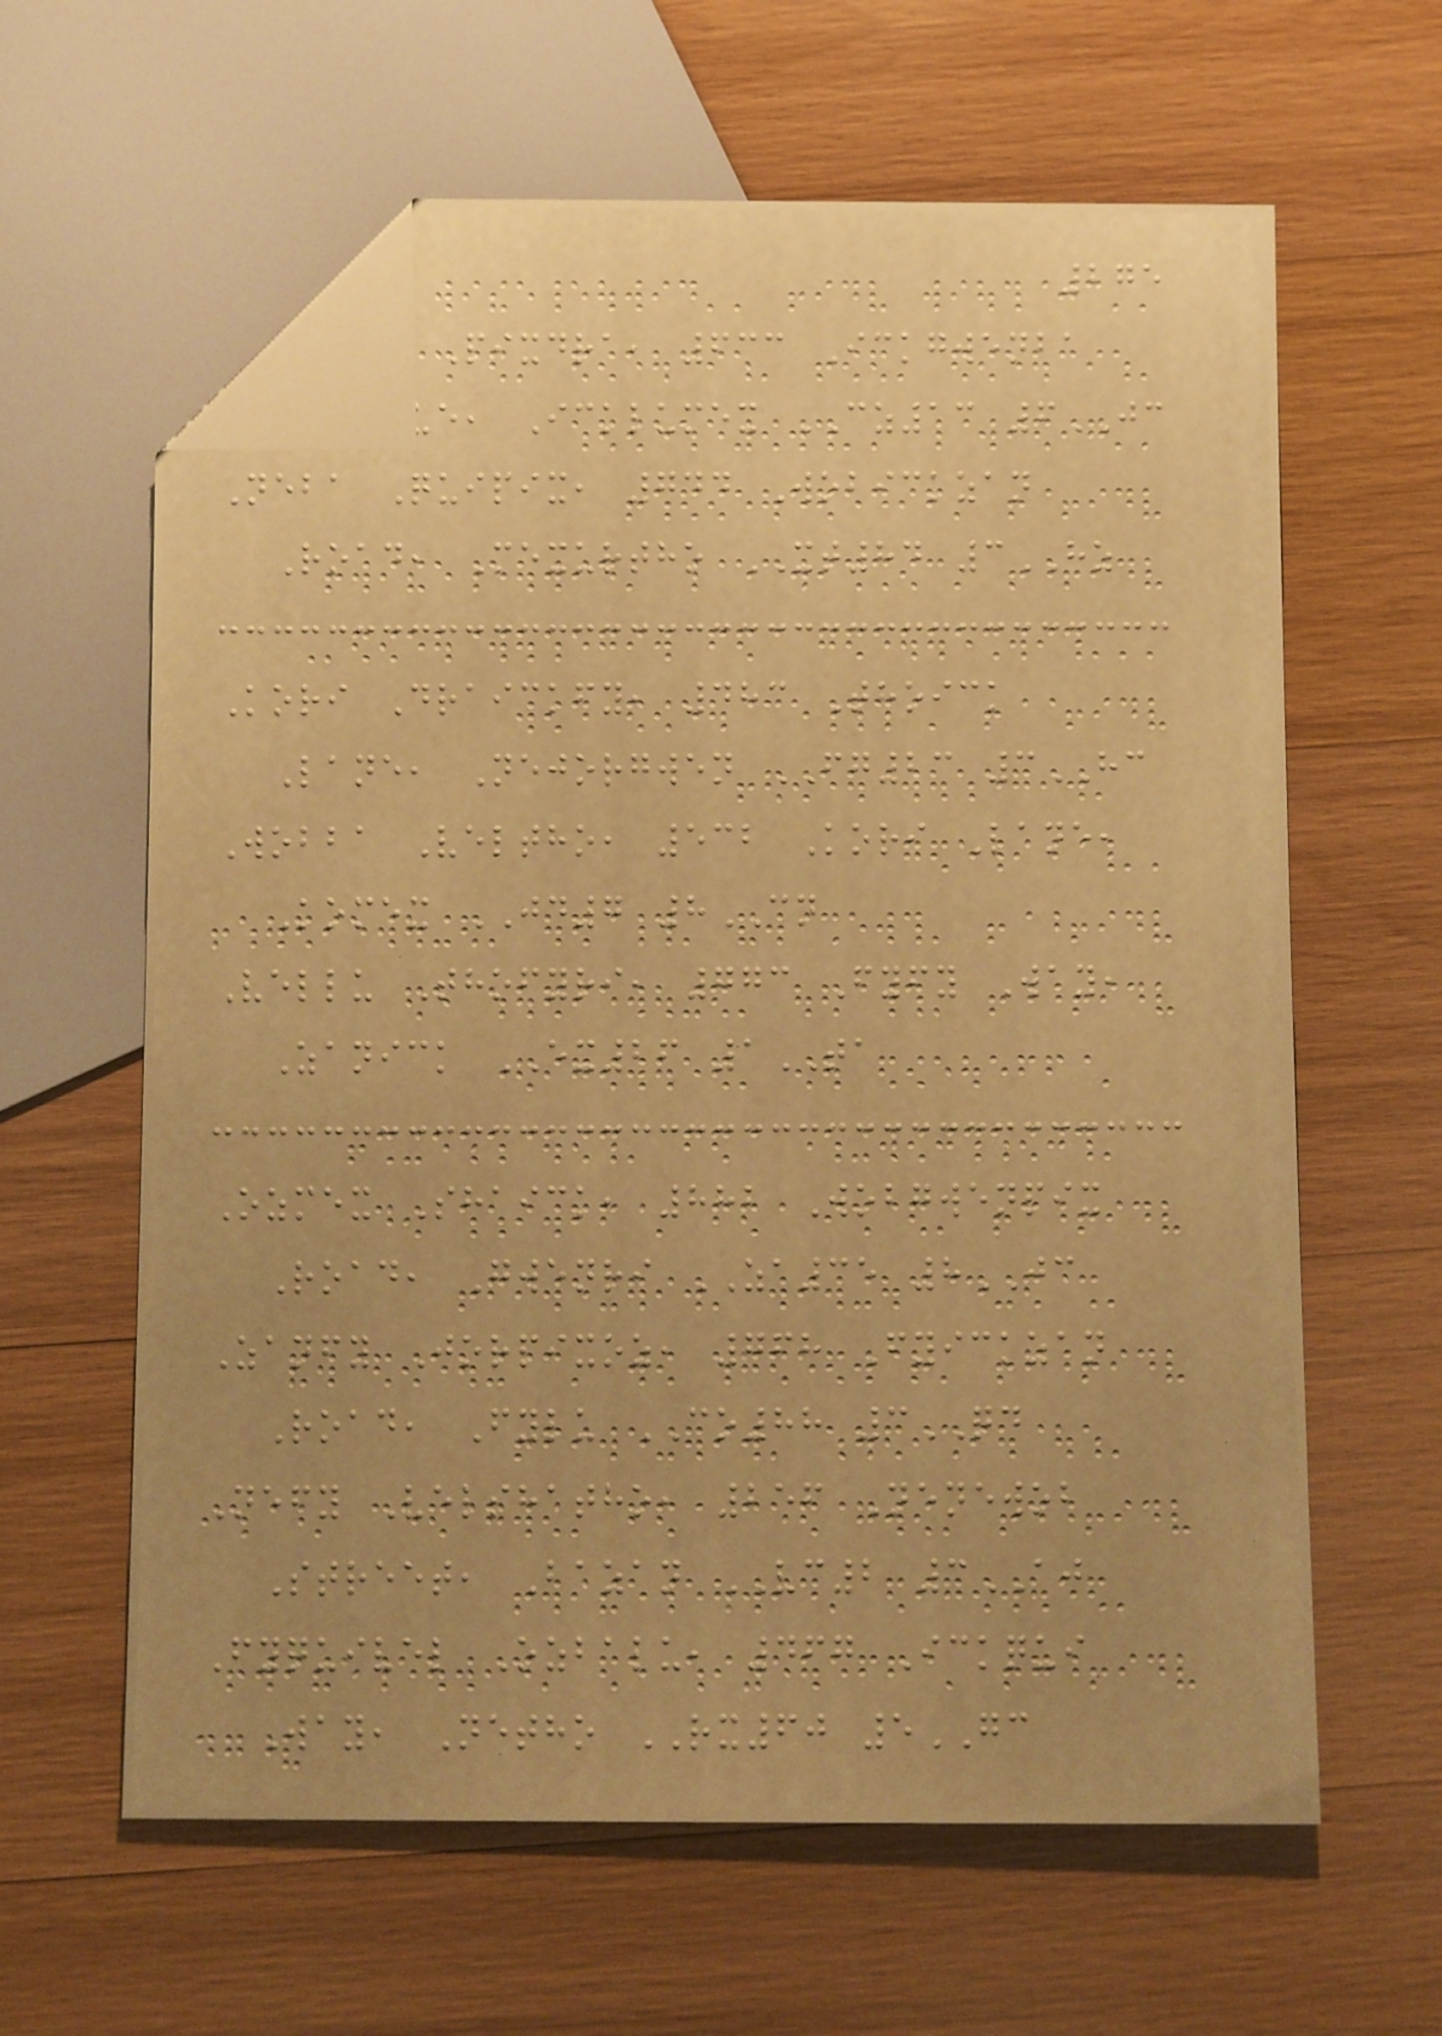275
Gwenri Pixdra, 633 Ickgwenba
Avenue, Icklumex CZ13 6JC
Neba Quipix, 744 Wobickzan
Road, Mexurtho XT84 3HZ
Kori Draickfy, 483 Thoick
Lane, Nejorgwen FG23 3HC
Wobba Veltho, 532 Kori Lane,
Komex JD7 8CN
Vellu Thofyri, 773 Fyfy Way,
Zanick EX26 1TA
Ozmex Shaick, 882 Wobgwenpix
Road, Gwenri ZA35 8JC
Zanfy Jorpixoz, 768 Fyickzan
Road, Fylu CO88 3QD
Nefy Velshatho, 256 Nenewob
Street, Bazan VC2 3AJ
Fyquivel Ozbalu, 467 Ickqui
Way, Netho RX60 5GC
